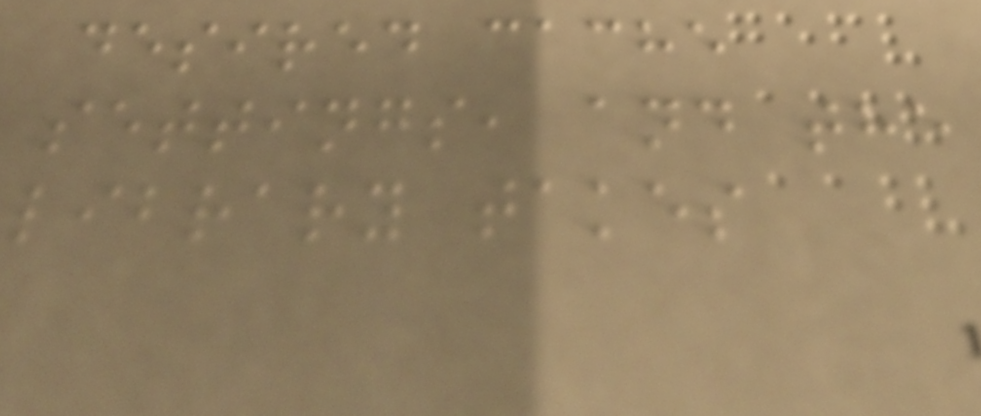desired cache
settings, and the
library takes
